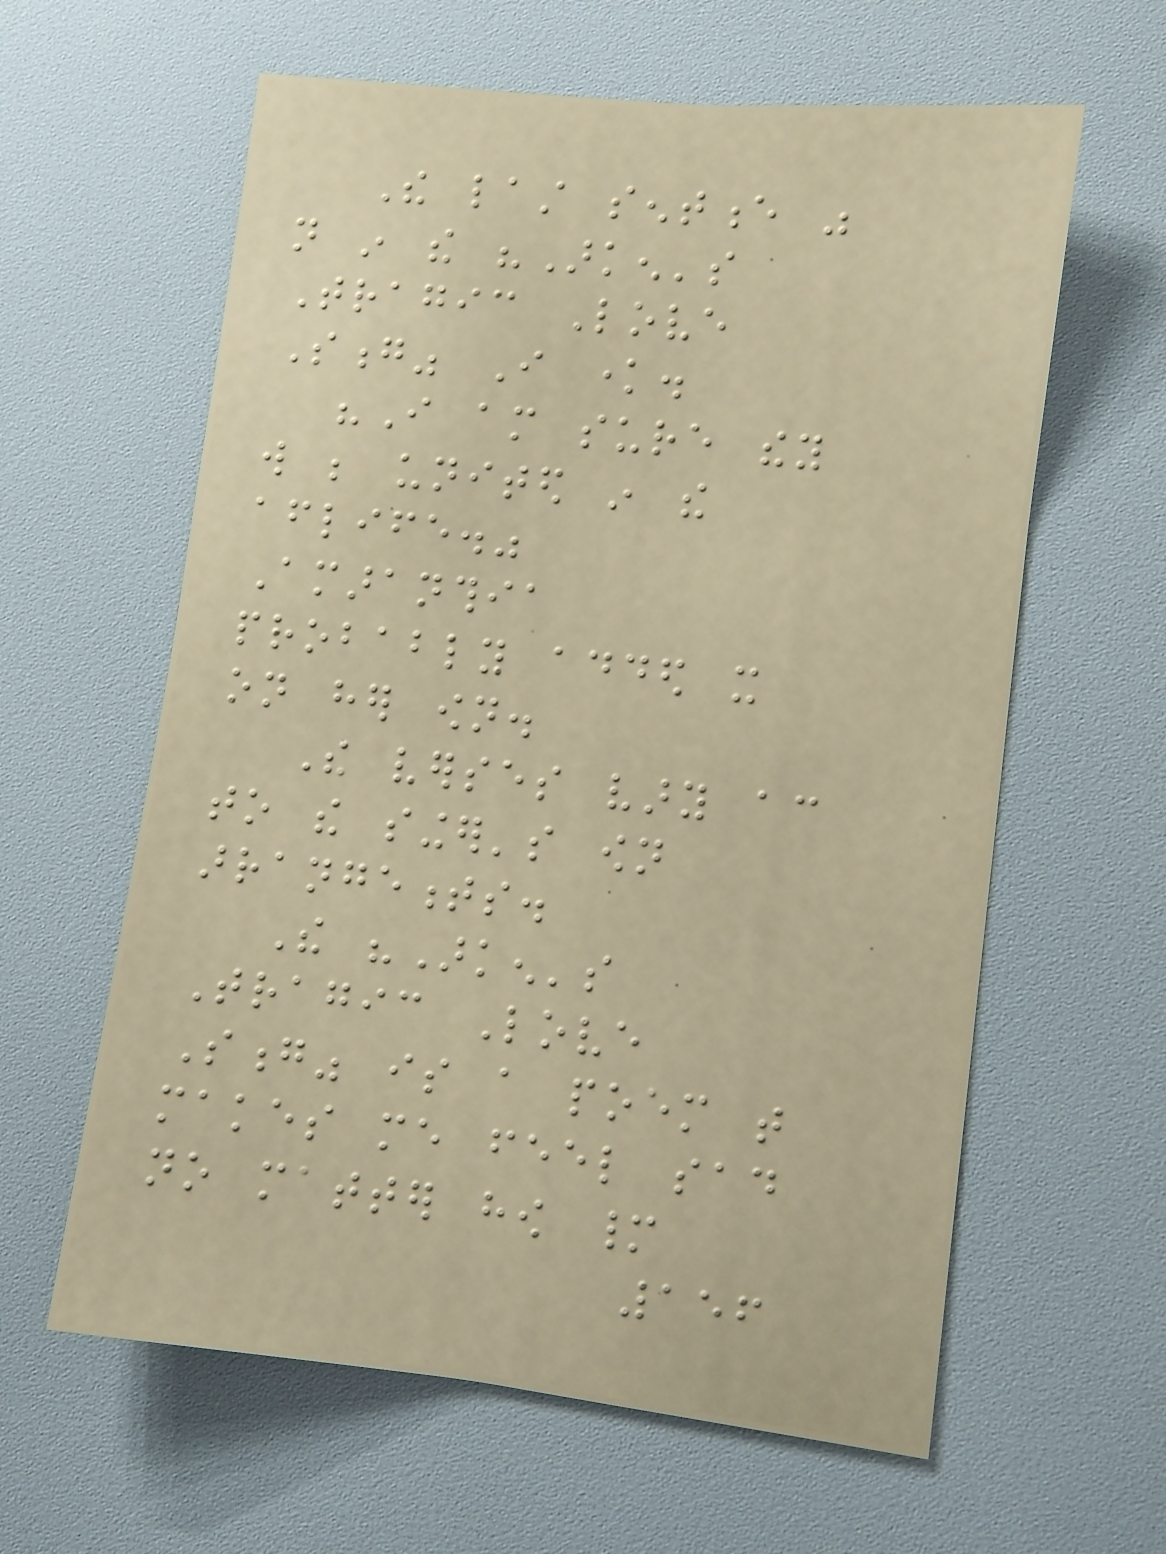The last sentence was
not in the "Arken's
Tragic Love
Song" I know.
"I am sure they
will be united in the
afterlife."
Amaranthia
probably added it
on her own.
The verses vary according
to the singer's own
arrangements.
The "Arken's
Tragic Love
Song" is a poem that
makes me feel sad
no matter how many
156
